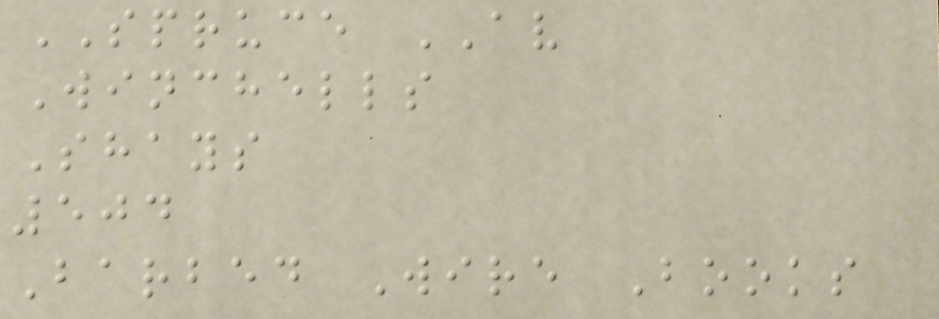SPRUCE AV
Winchells
Shays
504
Barbed Wire Books
